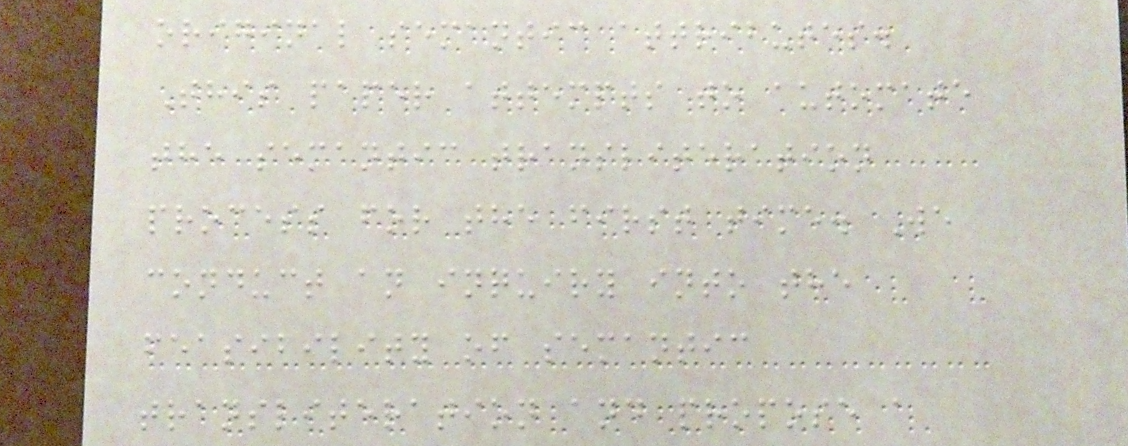original semantic attributes.
This paper attempts to automate
the semantic transliteration
process for the first time. We
conduct an inquiry into the
feasibility of semantic
transliteration and propose a
